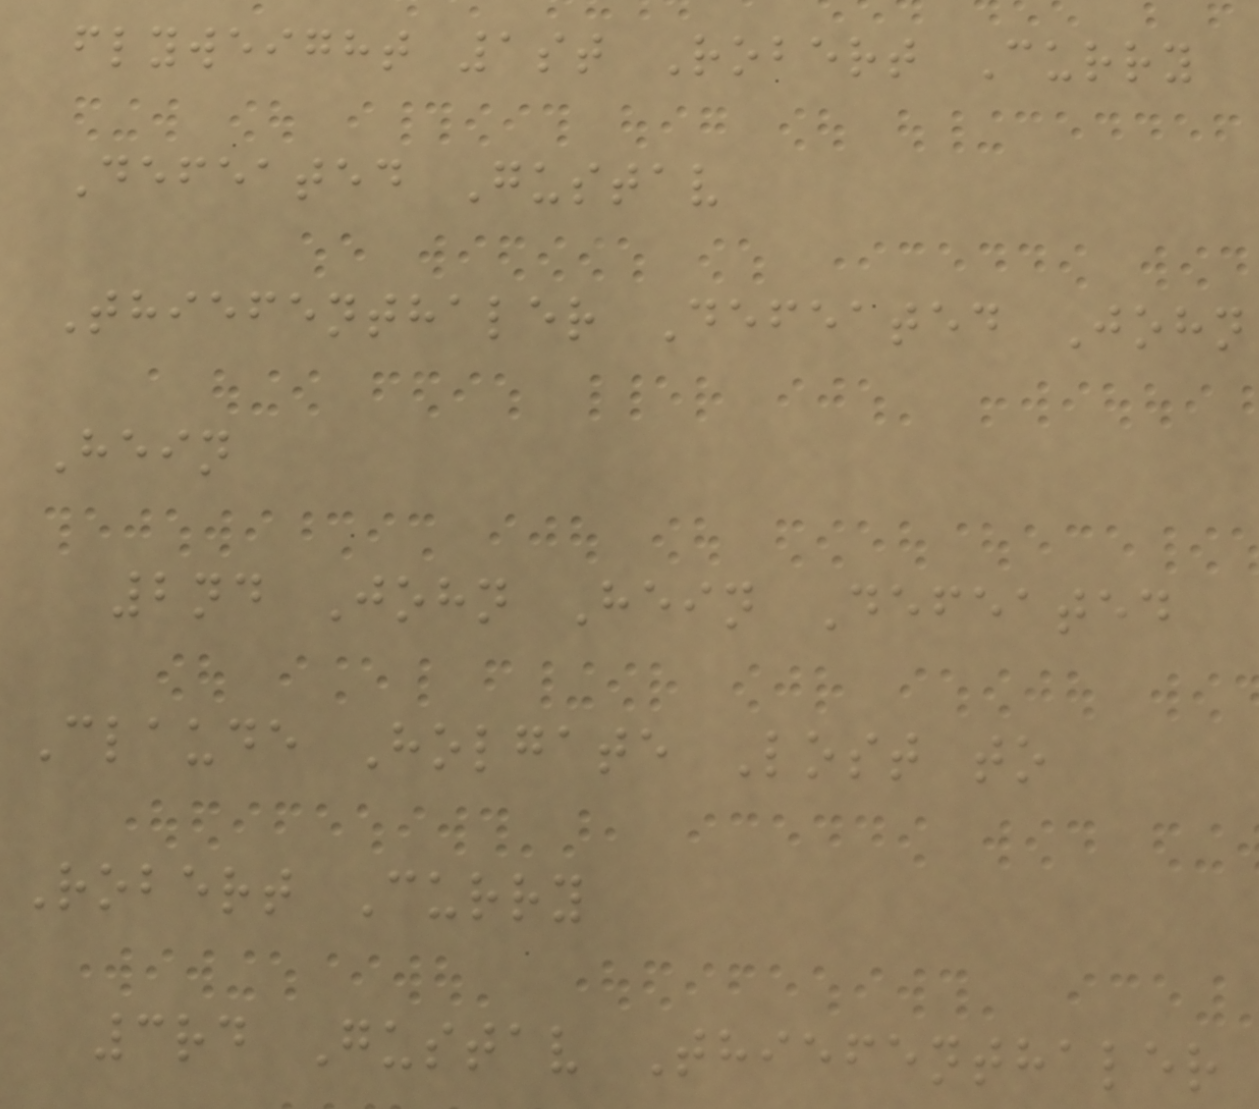flyweight 1st Robert Curry
Defeated Gustav
Thiefenthaler Defeated John
Hein
2nd John Hein Defeated
Claude Holgate Lost to
Robert Curry
3rd Gustav Thiefenthaler
